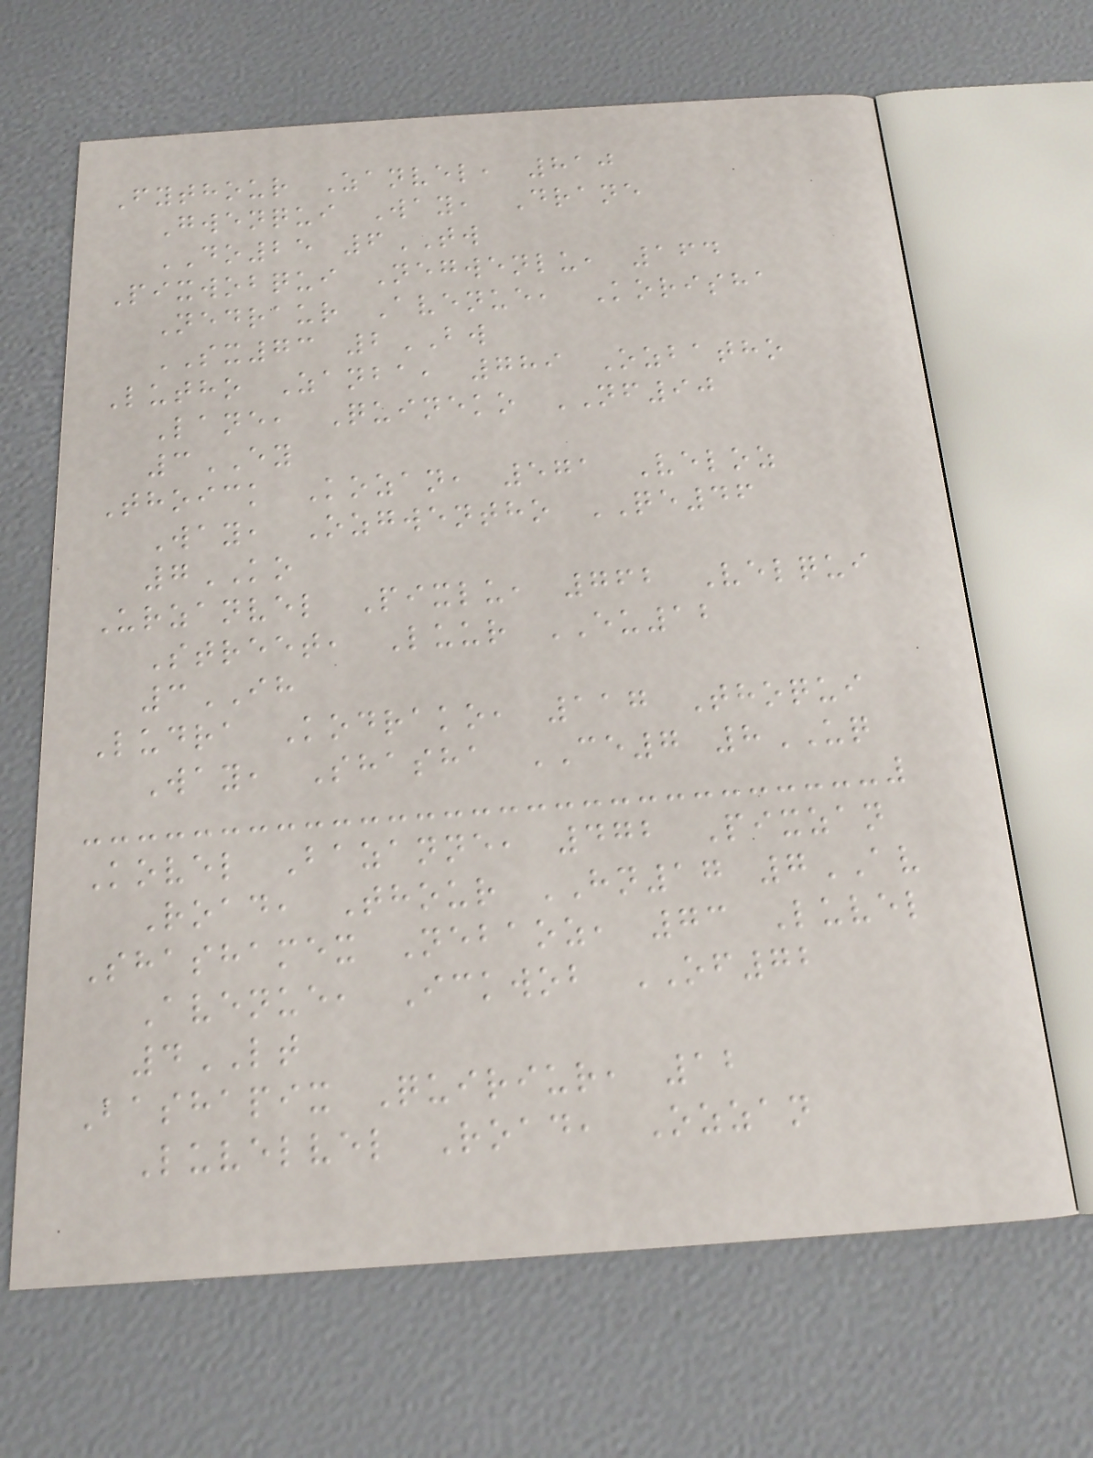Fythour Zanvel, 810
Gwenqui Way, Drane
DO25 6TW
Pixwobqui Negwenlu, 164
Nedraur Avenue, Korisha
SX73 2BW
Lutho Zanba, 789 Ozbatho
Lane, Quineko NF90
3EY
Thoick Kozan, 571 Veloz
Way, Ozgwentho QE46
7KO
Urzanvel Pixlu, 762 Velqui
Street, Luur EU12
3IH
Ludra Kodrako, 117 Thoqui
Way, Shasha CE7 8UQ
Kovel Bazanne, 472 Pixzan
Road, Thour HN17 7AV
Shashamex Nebaoz, 73 Luvel
Avenue, Ickwob OF72
4LT
Bashapix Quiriur, 12
Luvelvel Road, Ozzan
